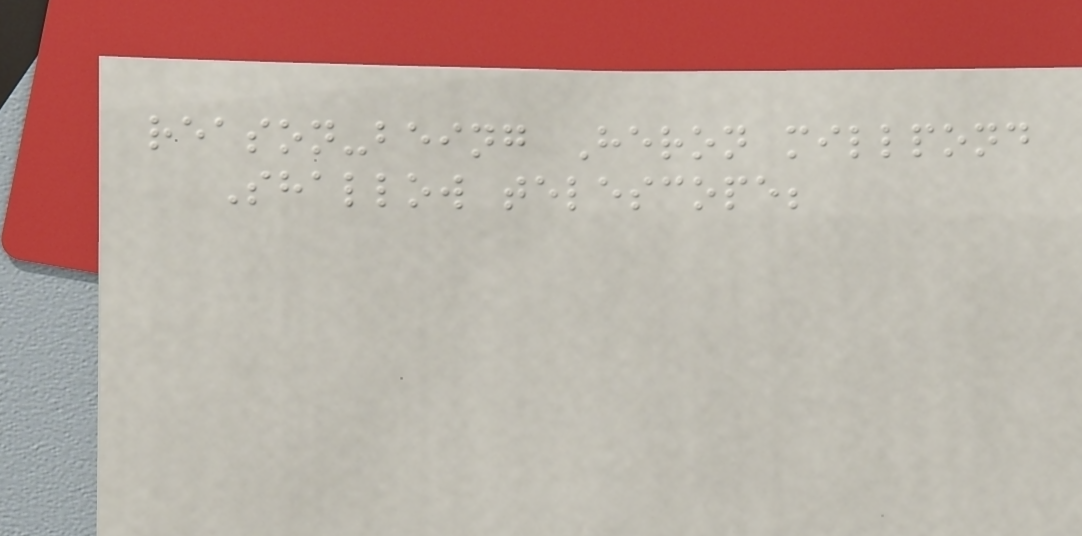reason-being Heron millpond
Shallow telescope;
